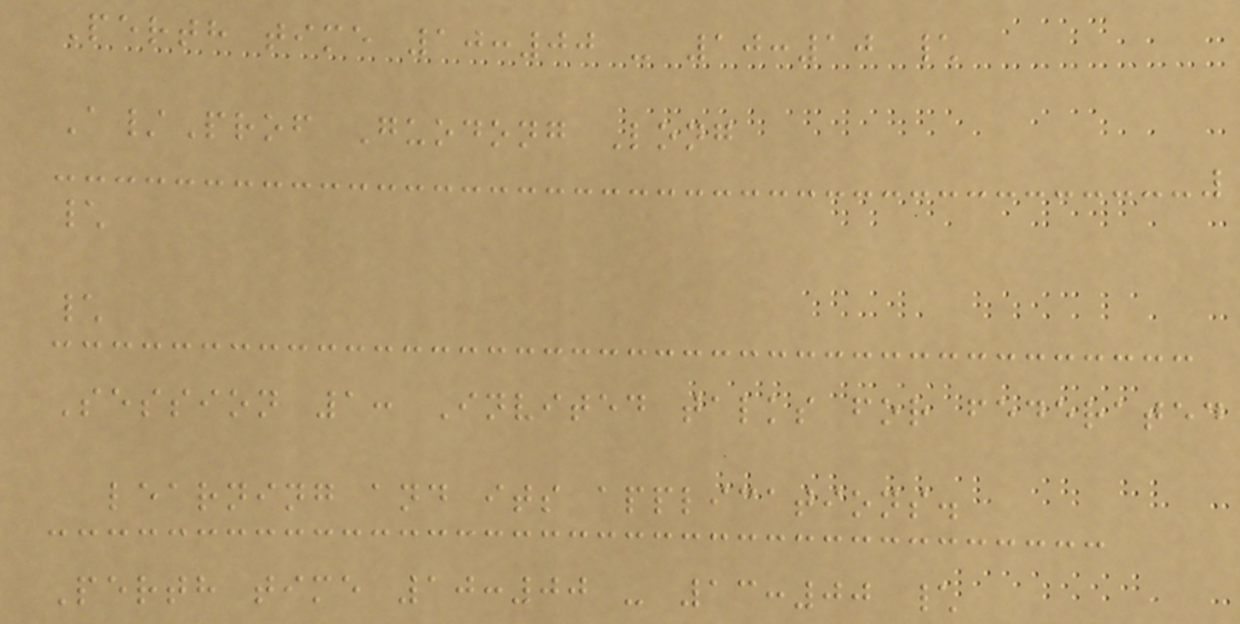Perth time 10:00 - 10:10 \
A/Prof Guodong Long
\
\
Session 1: Invited talks for federated
learning and its applications.
Perth time 10:00 - 13:00 \
